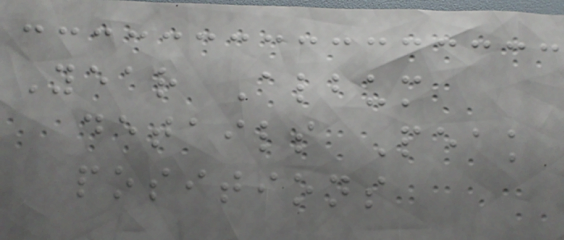Year Album
details Peak
positions
